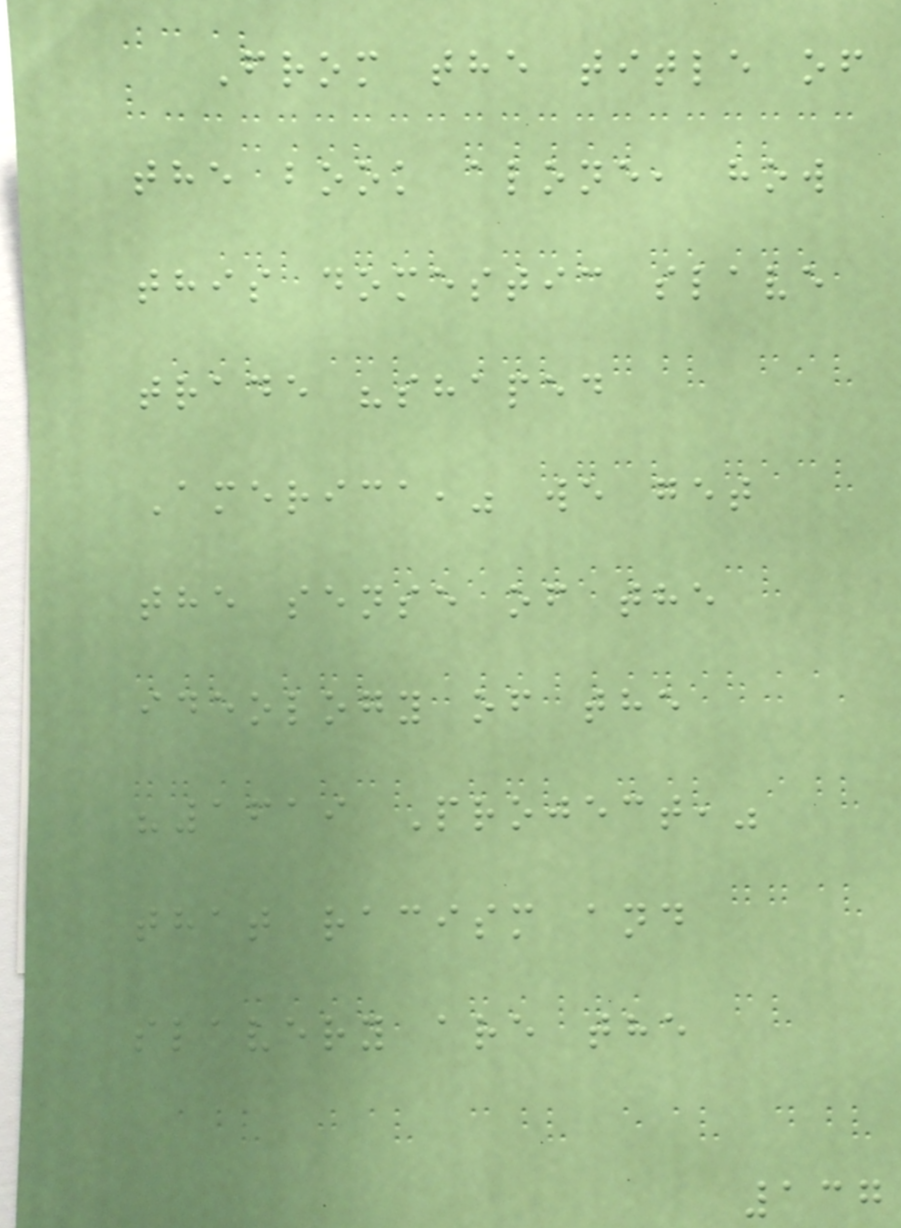From the title of
the book alone, how
this domestic slave
trade "shaped
America," we get
the sense of the
ideology of the
"1619 Project,"
that racism and
slavery are the
137
